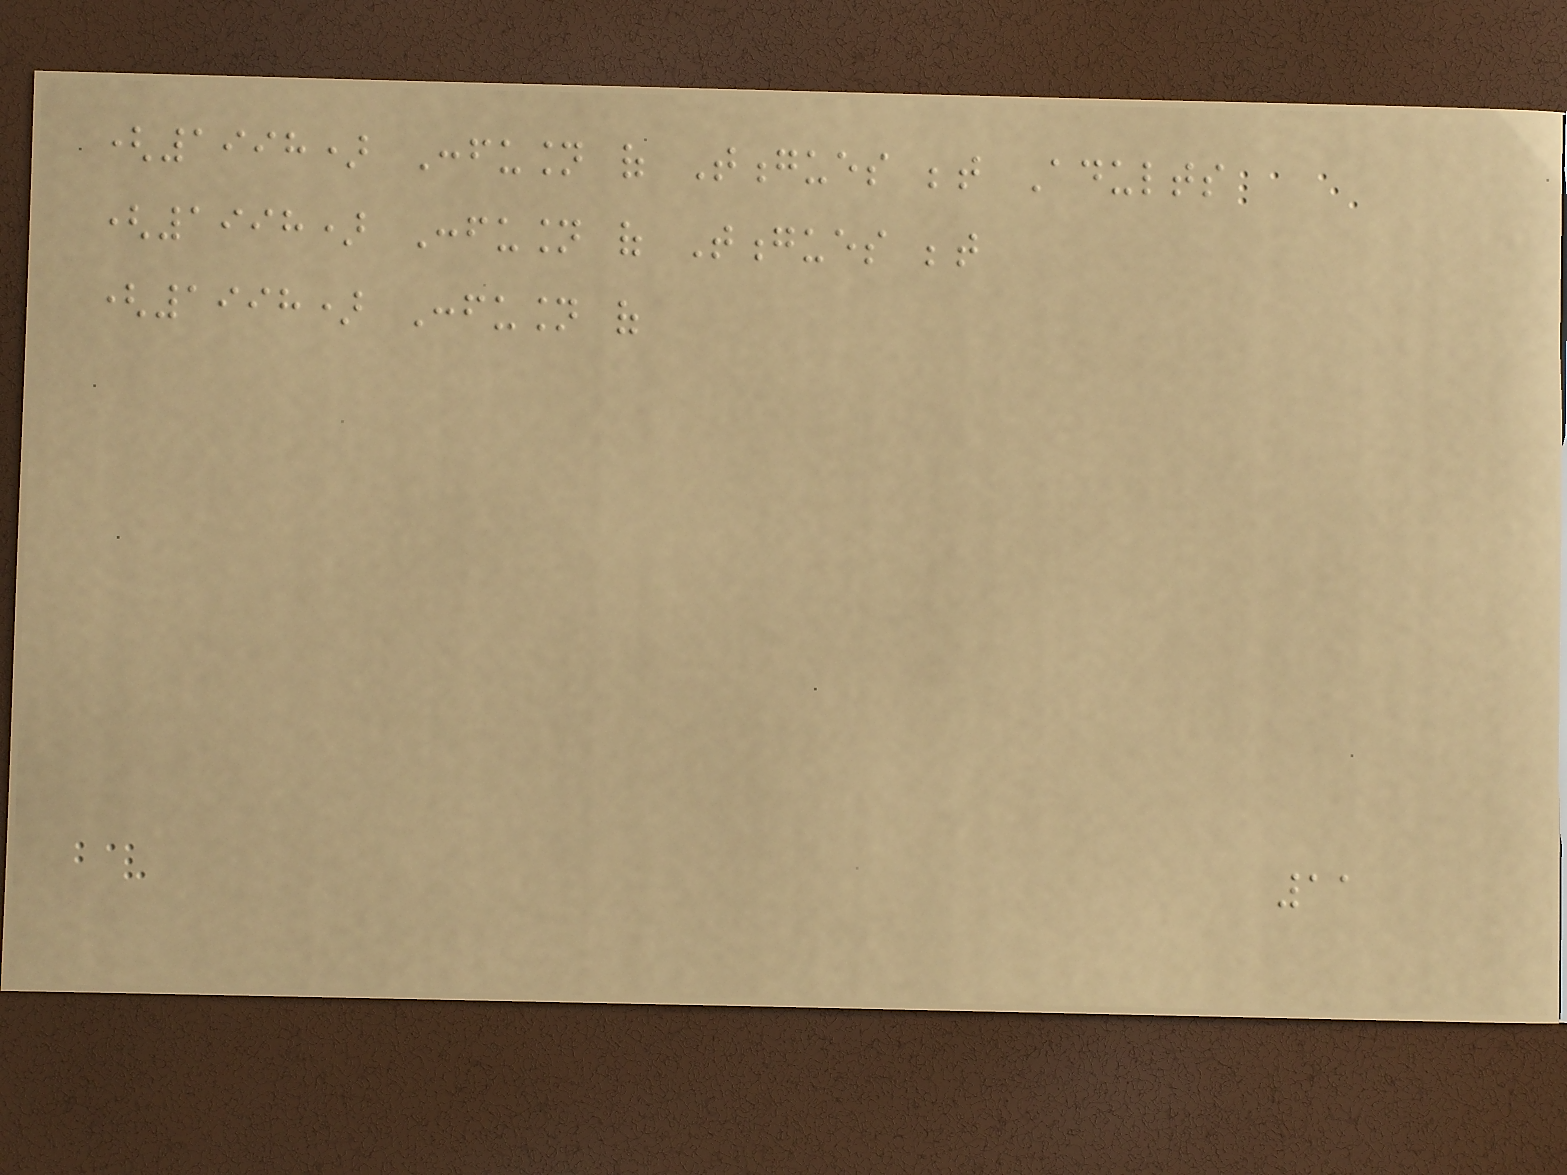(1998) Confusion of Tongues between Adults
(1998) Confusion of Tongues between
(1998) Confusion of
11
